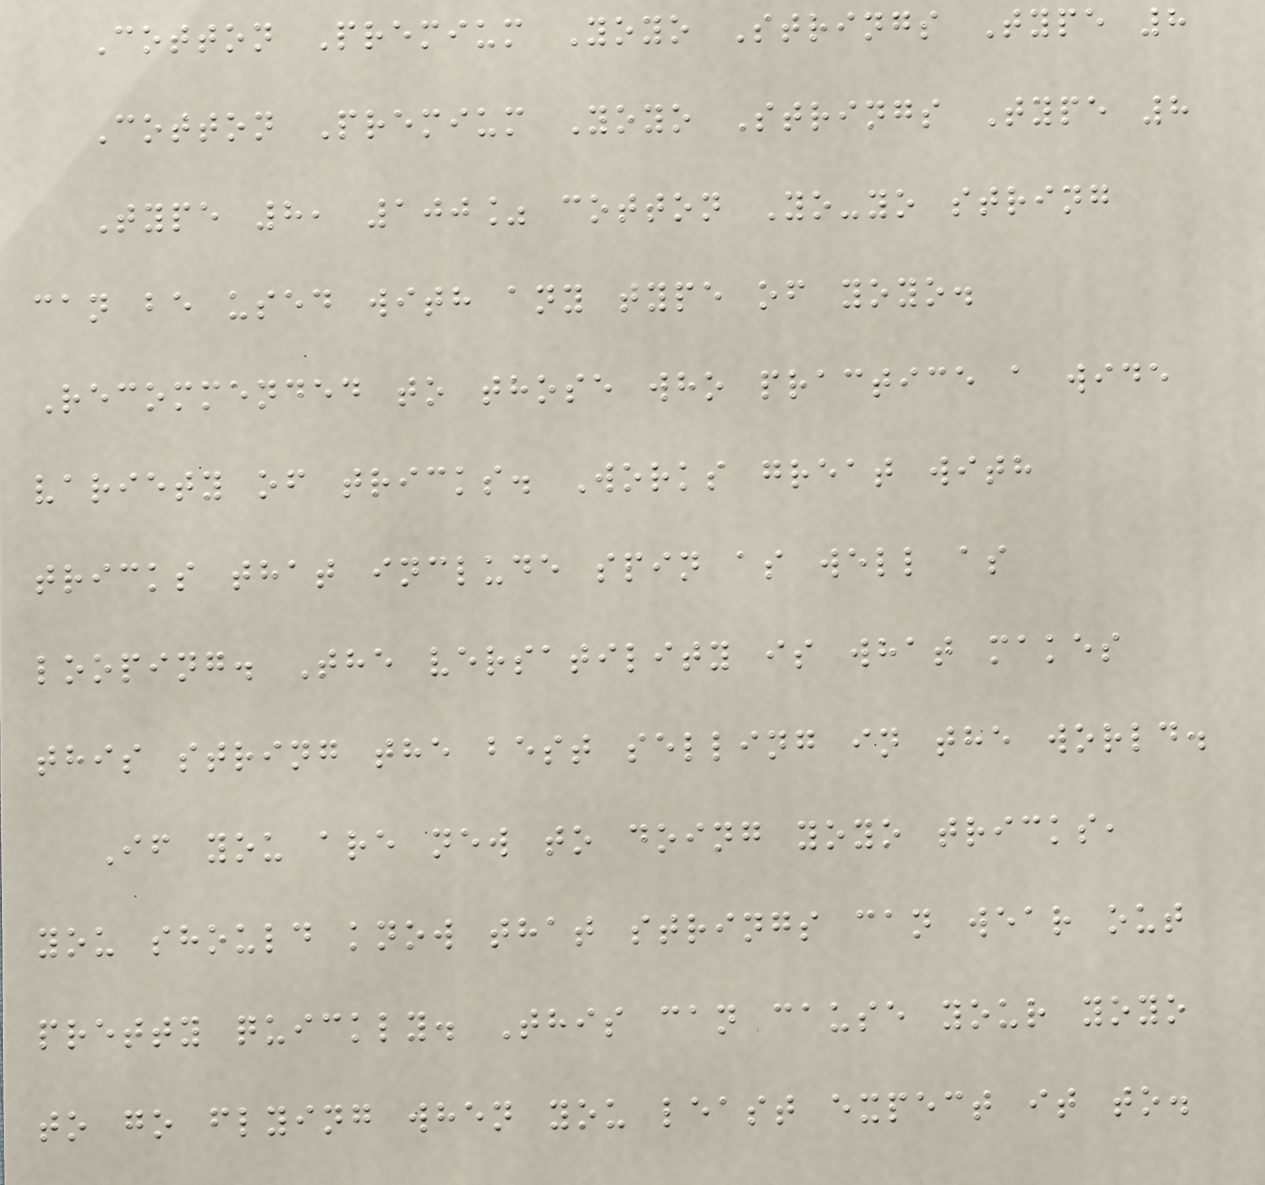Cotton Premium Yoyo Strings Type 8
Cotton Premium Yoyo Strings Type 8
Type 8, 100% cotton Yo-yo string
can be used with any type of yoyo.
Recommended to those who practice a wide
variety of tricks. Works great with
tricks that include spin as well as
looping. The versatility is what makes
this string the best selling in the world.
If you are new to doing yoyo tricks,
you should know that strings can wear out
pretty quickly. This can cause your yoyo
to go flying when you least expect it to.
